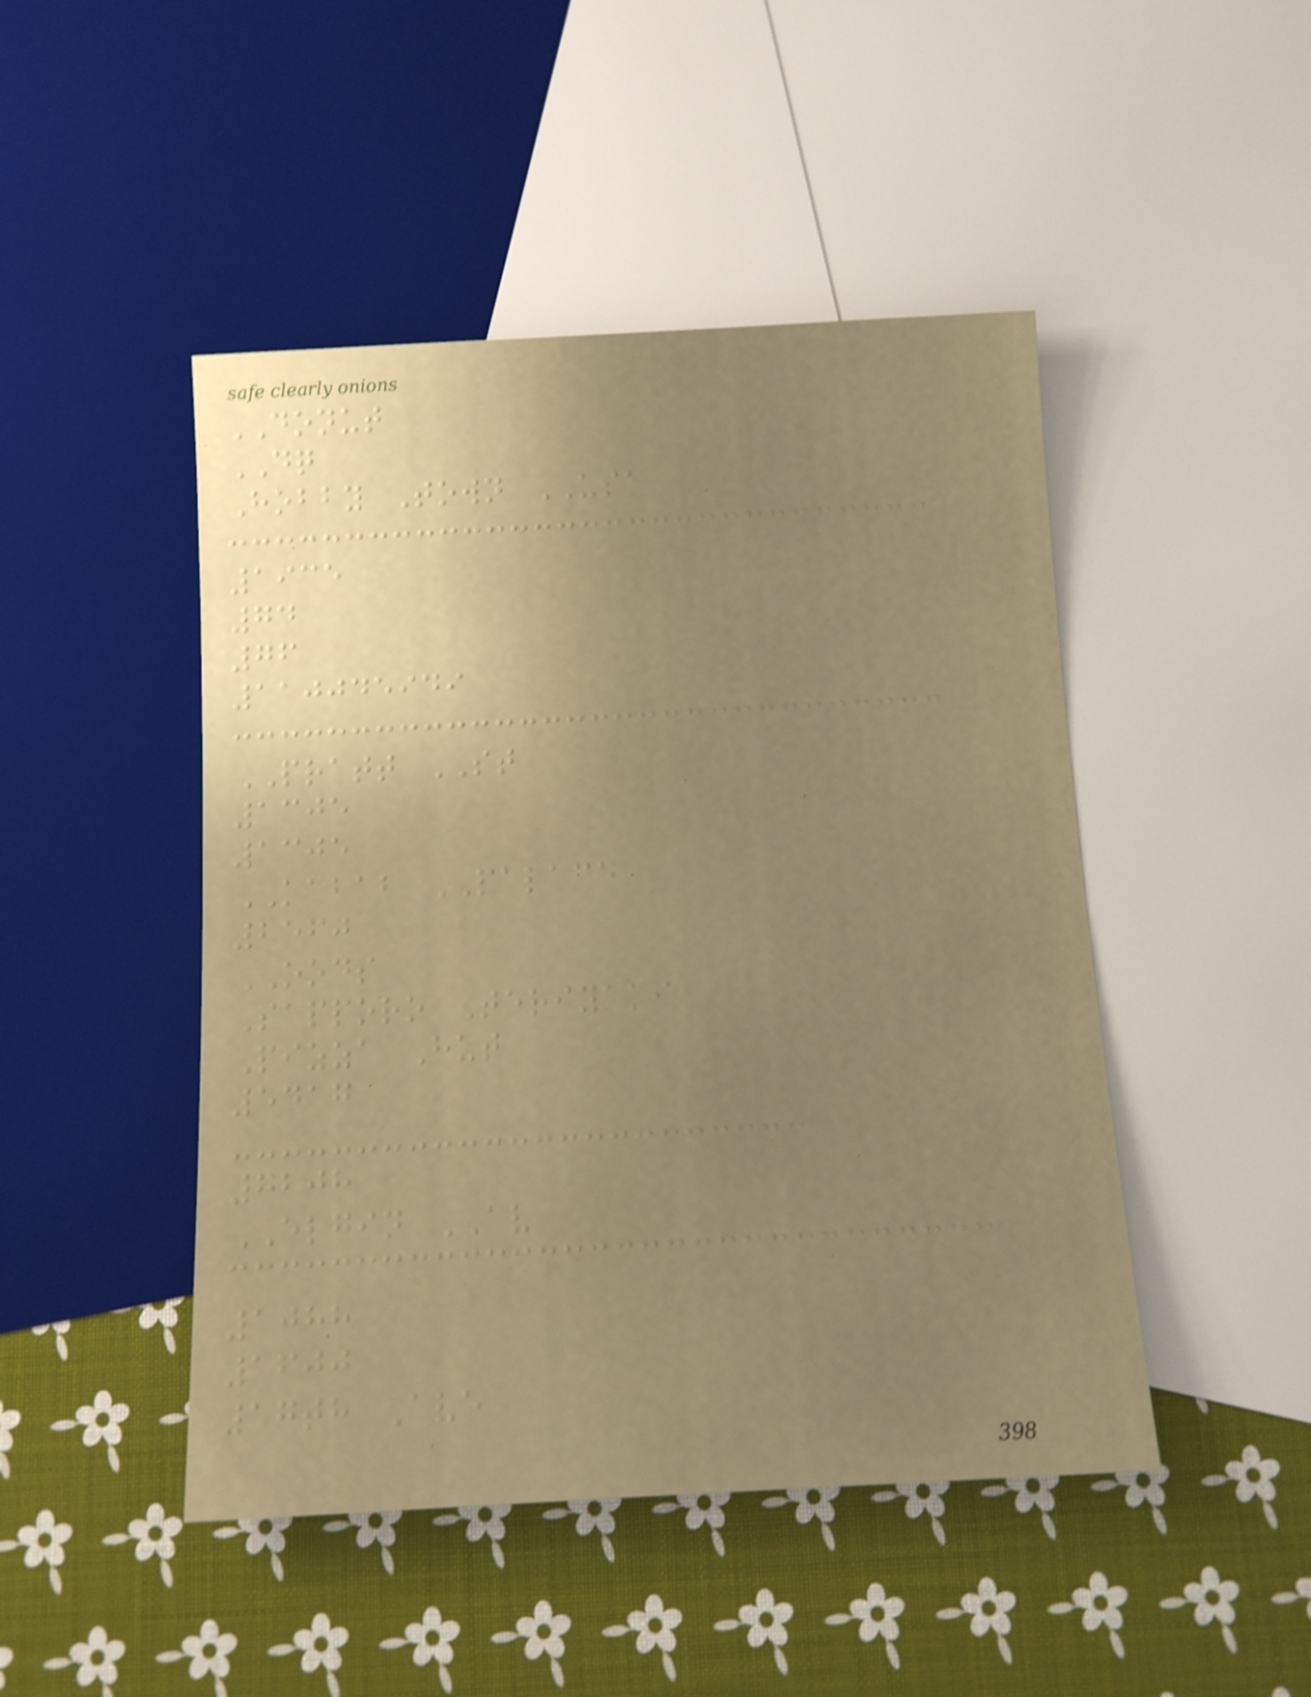DONUT
DQ
Hobby Town USA
1935
74
76
110045949
PRATT ST
1305
1305
KABAB PALACE
2560
OODS
Sapporo Teriyaki
Pizza Hut
5417
7208
ELGIN AV
1088
1600
17th Ave
